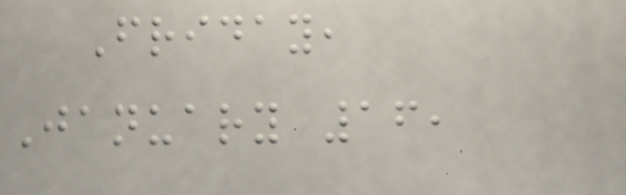Friday,
January 16,
